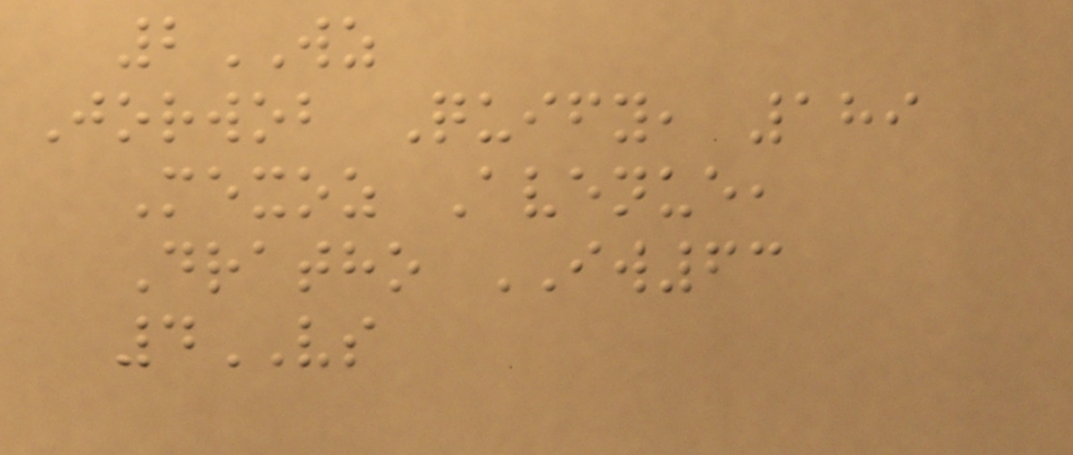2WZ
Jorwob Quify, 189
Mexoz Avenue,
Dratho IW63
4VS
